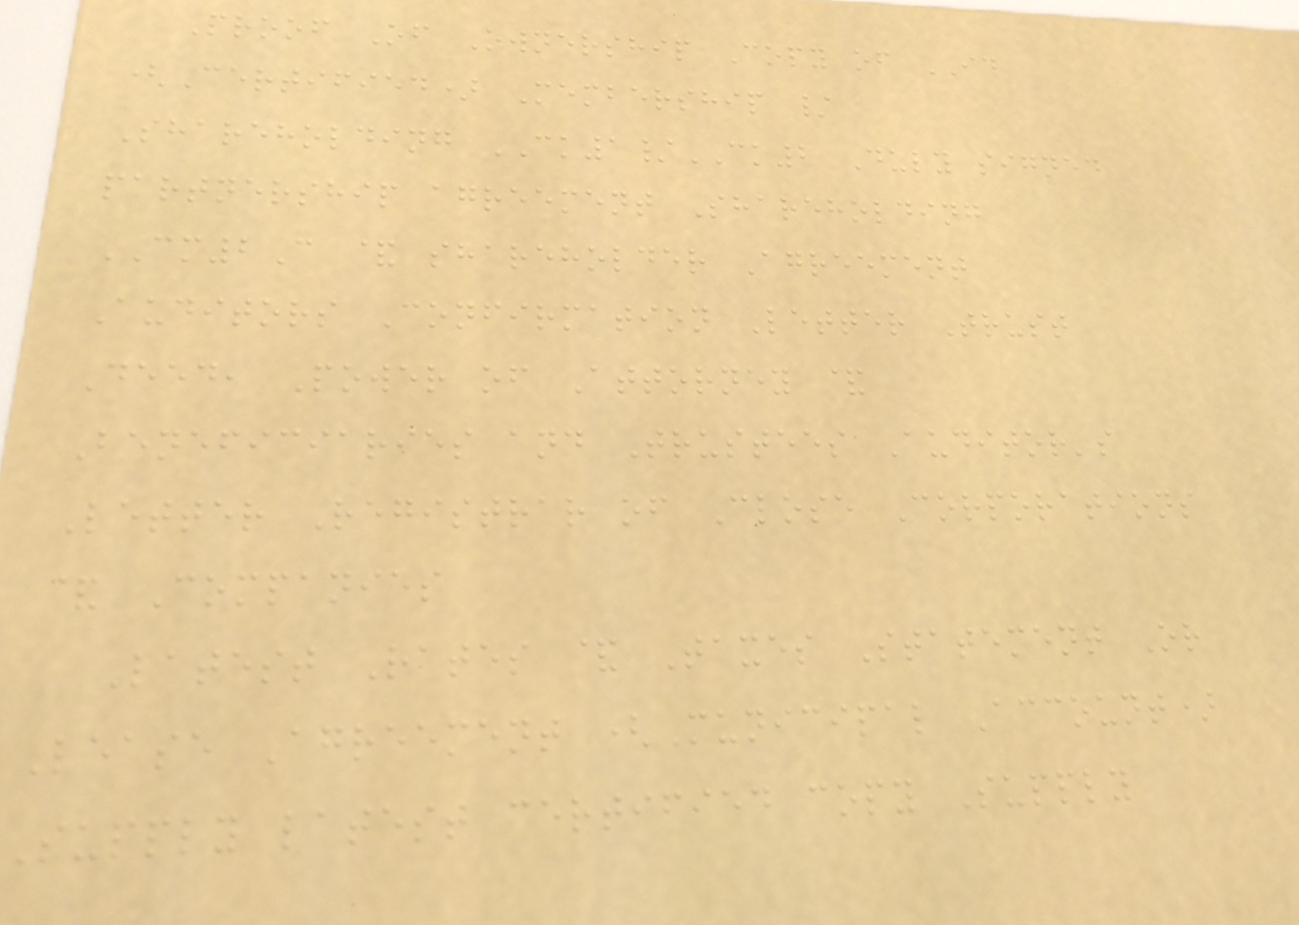Proof Of Ownership Copy of ID
(Certified) Membership /
Shareholding CK1/CK2 Duly signed
partnership agreement Shareholding
CM2C & shareholder Agreement
Auditors Confirmation Letter Trust
Deed, Power of Attorney &
Beneficiaries and Trustees Auditor's
Letter Registrar of Close Corporations
& Companies
Latest Rates & Taxes Statement Or
Lease Agreement (Municipal Account)
Supply latest certified copy Supply
